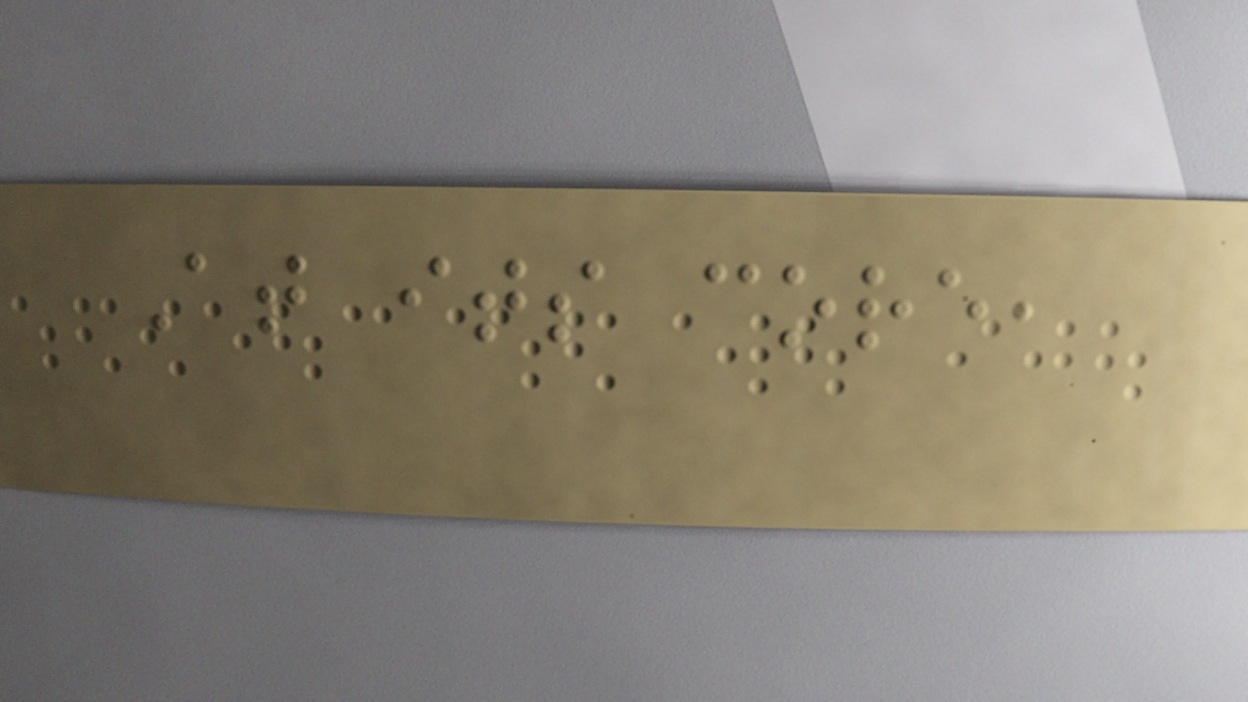At its core,
